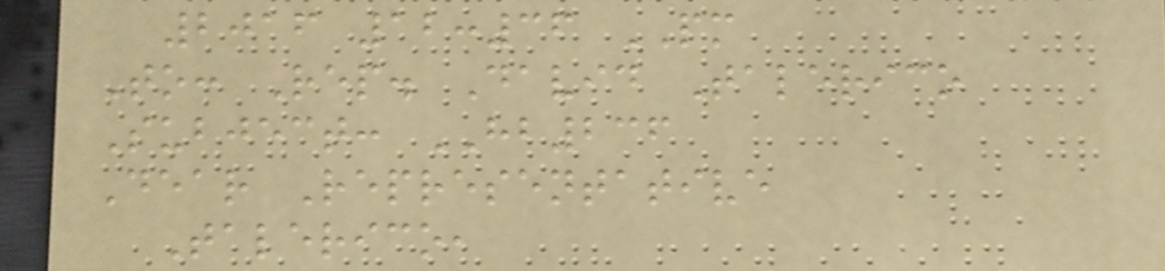2016 12:36 PM
To: Rep. David Talerico
Subject: HB236
Dear Representative
Talerico,
